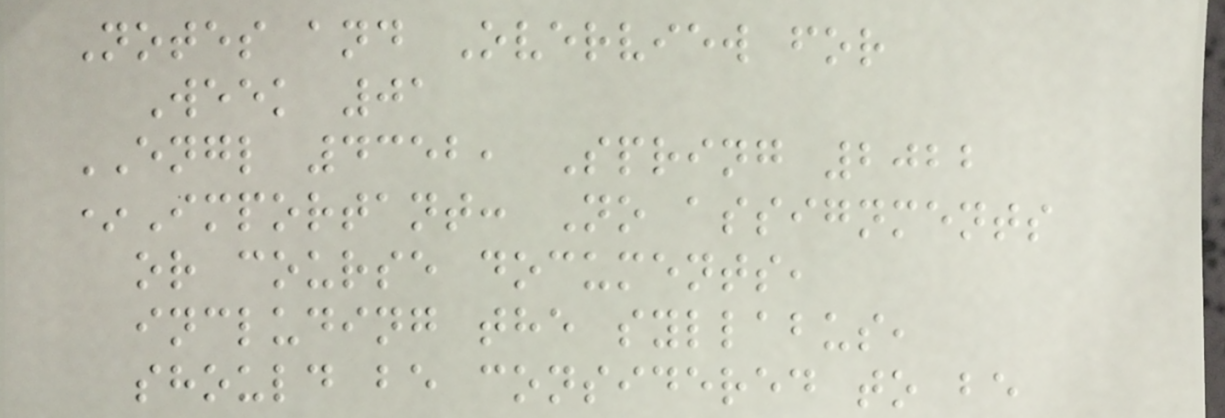Notes and Overview for
Week 01
ENGL 4352, Spring 2022
*Important: No assignments
or course documents,
including the syllabus,
should be considered to be
